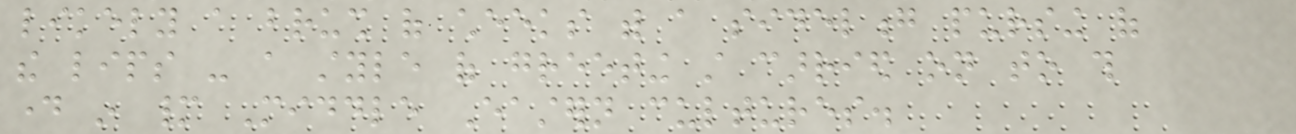likely a brush of cheeks with a sidelong pursing of
the lips - a style of greeting still carried on to this
day in many Middle Eastern cultures.
